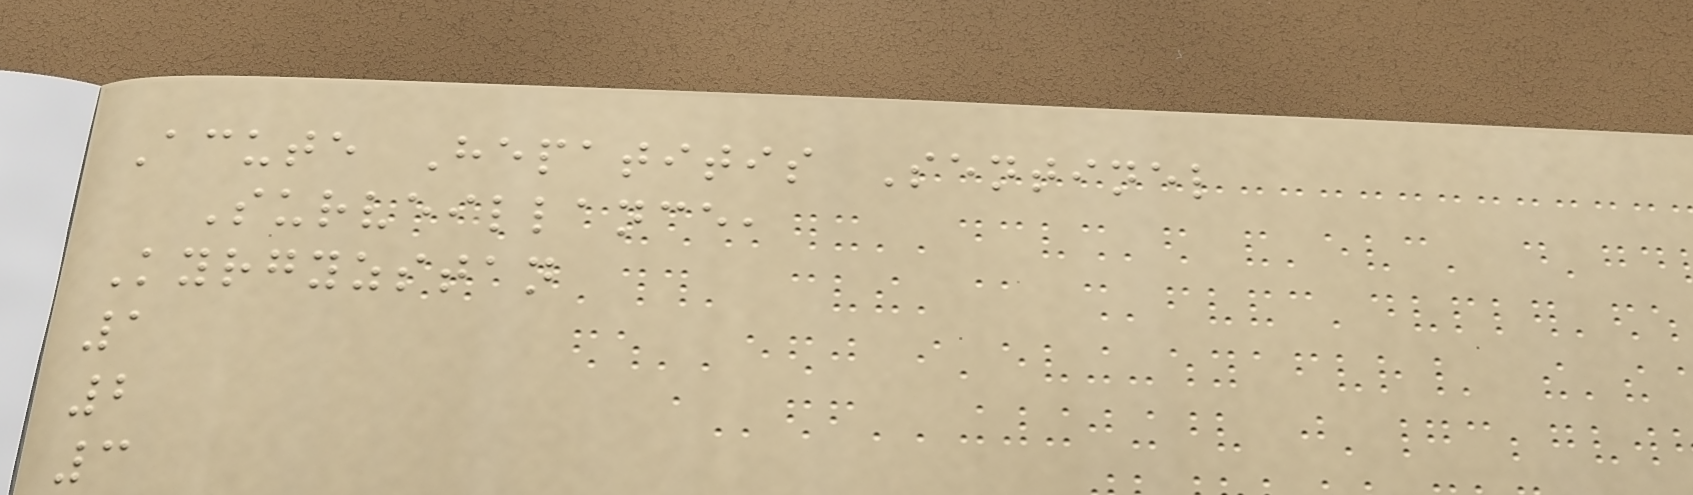Acute Hepatitis Sentinel
Surveillance,
Kyrgyzstan
1
2
3
